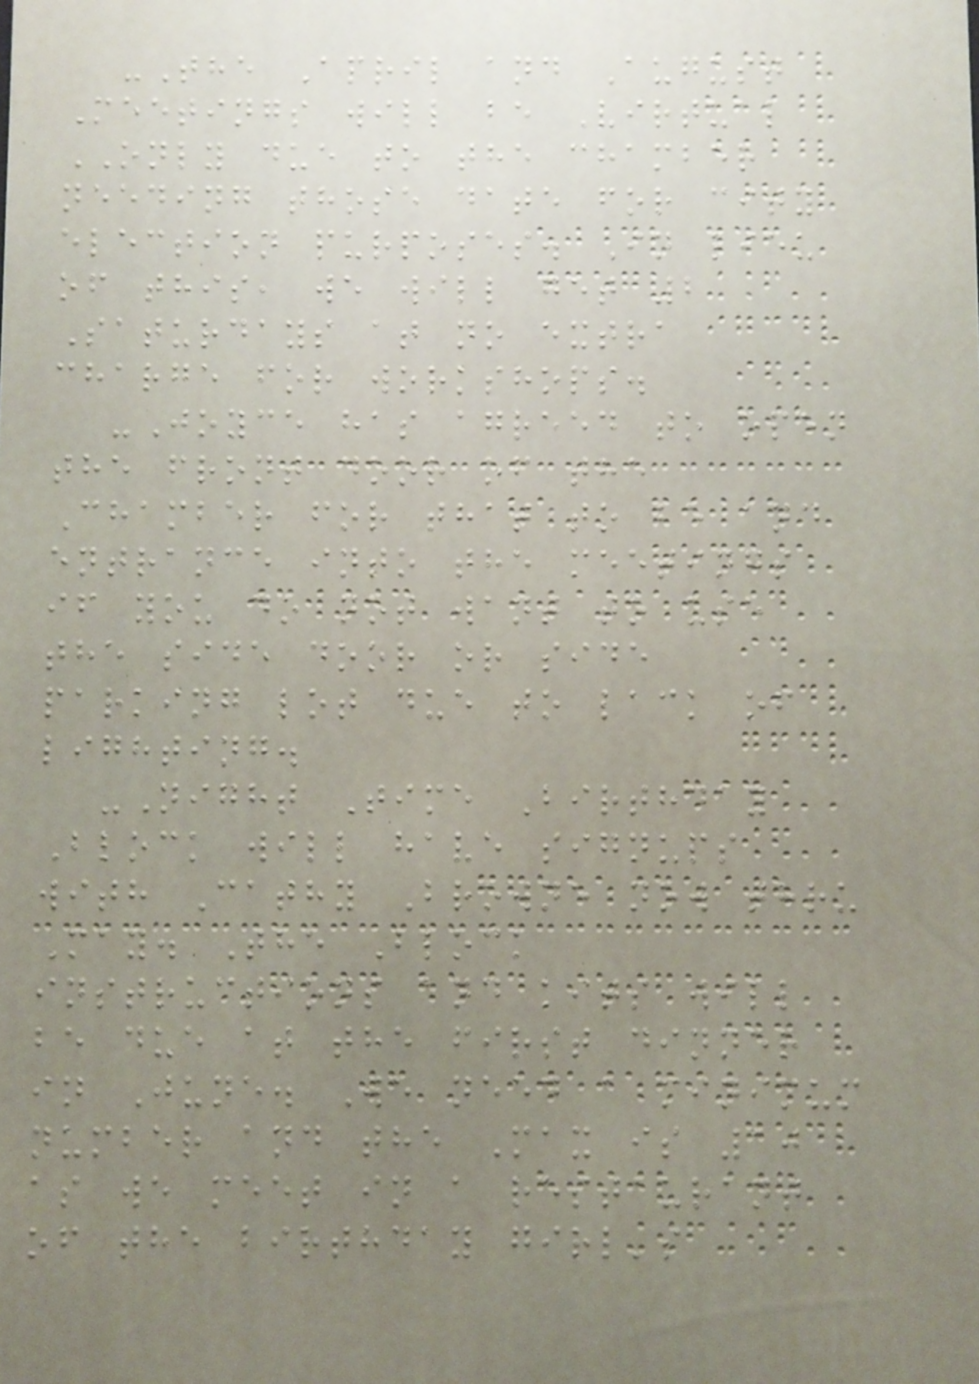-The April and August
Meetings will be Virtual
ONLY due to the chamber
needing those date for city
election purposes. In lieu
of this, we will get 2
Saturdays at no extra
charge for workshops.
-Joyce has agreed to open
the front door of the
Chamber for that to be and
entrance into the meetings
if you do not want to use
the side door or side
parking lot due to lack of
lighting.
-Night Time Birthday
Block will have signups
with Cathy Browne now thru
May. The Block
instructions and kits will
be due at the first dinner
in June. We need a minimum
number and the Max is 10
as we meet in a restaurant
of the birthday girl's
